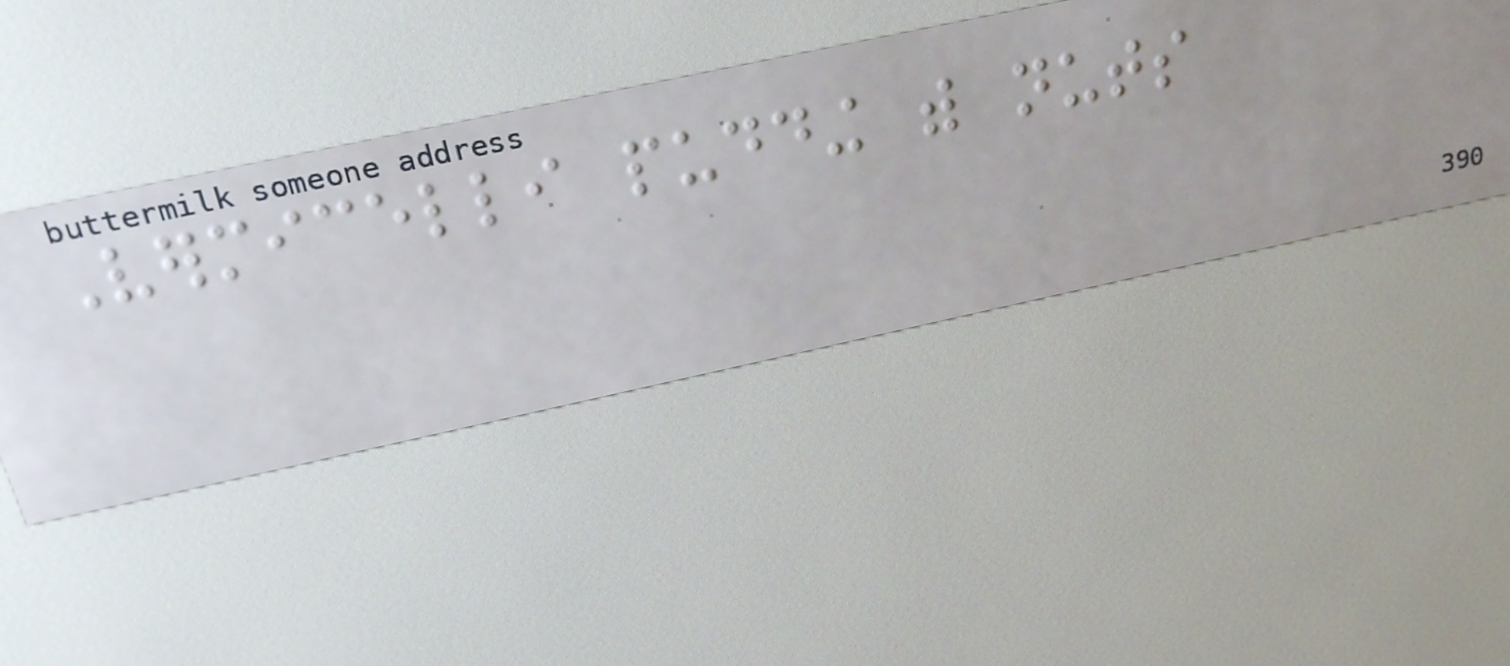Vermicelli pudding with nuts
